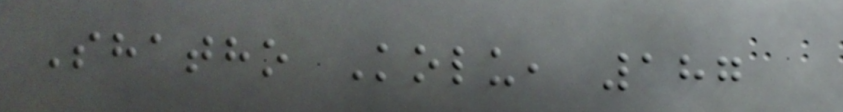Shatho Kolu, 187
